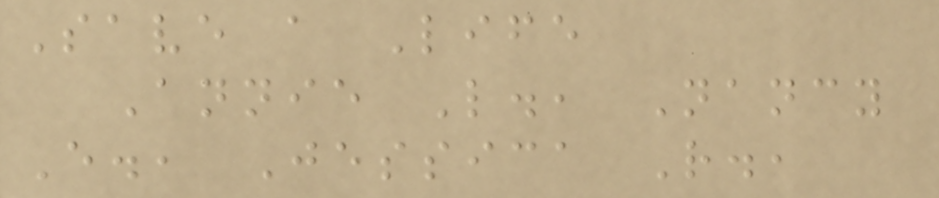Save a Life
Annie L., Nancy
E., Jessica R.,
